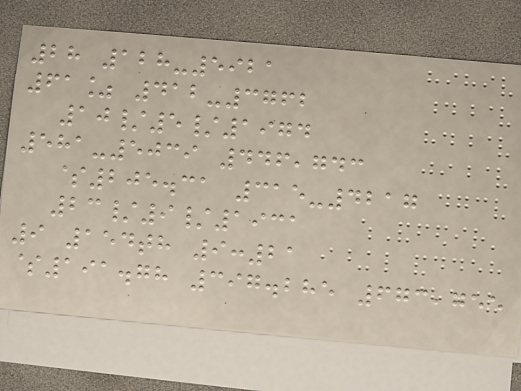28 128-5921
61% 412-3762
10/5/1974
581-5039 446,743
$205.31 315-4217
23/9/1931
9 154th 9:21
$191.78 397.285 673,755
